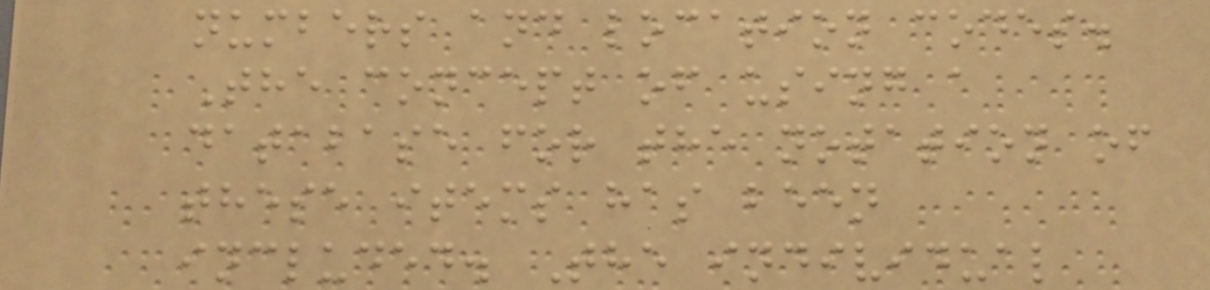numbers and location codes.
The concept of using a
database for the notation of
these items has been
included. The individual
